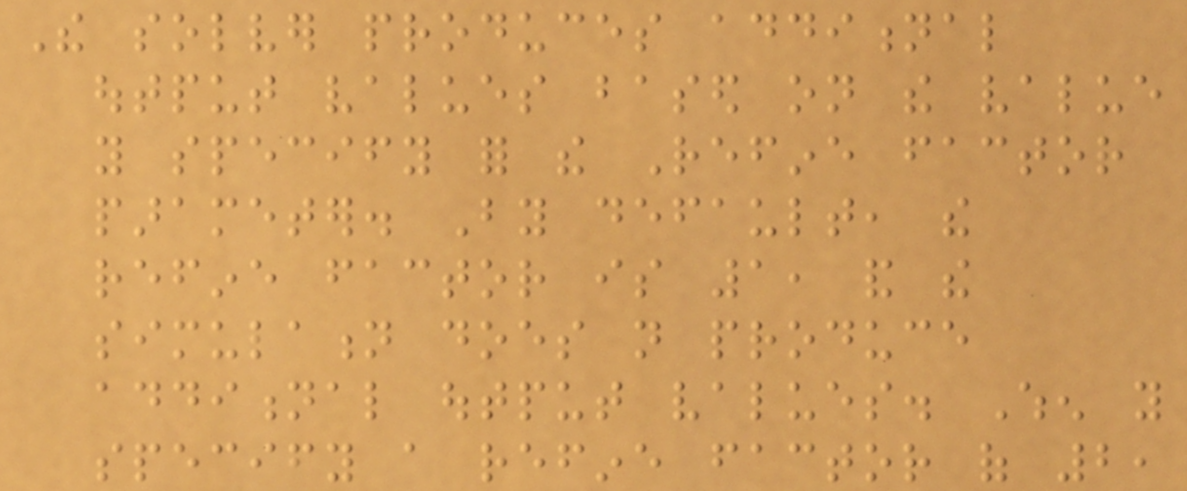The solver produces additional
output values based on the value
you specify for the Refine factor
parameter. By default, the
refine factor is 1, and the
simulation does not produce
additional output values. When you
specify a refine factor of 2,
